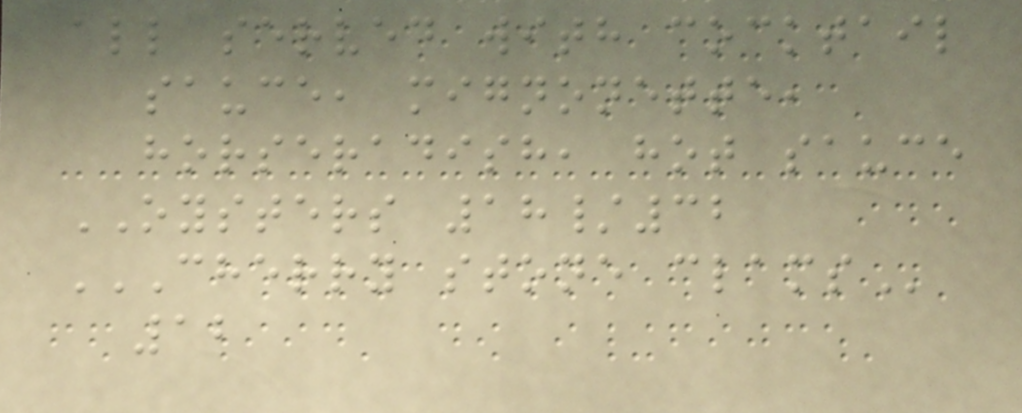all served with cocktail
sauce, mignonette,
horseradish, hot sauce
OYSTERS 18/32
CHERRY STONE CLAMS
12
